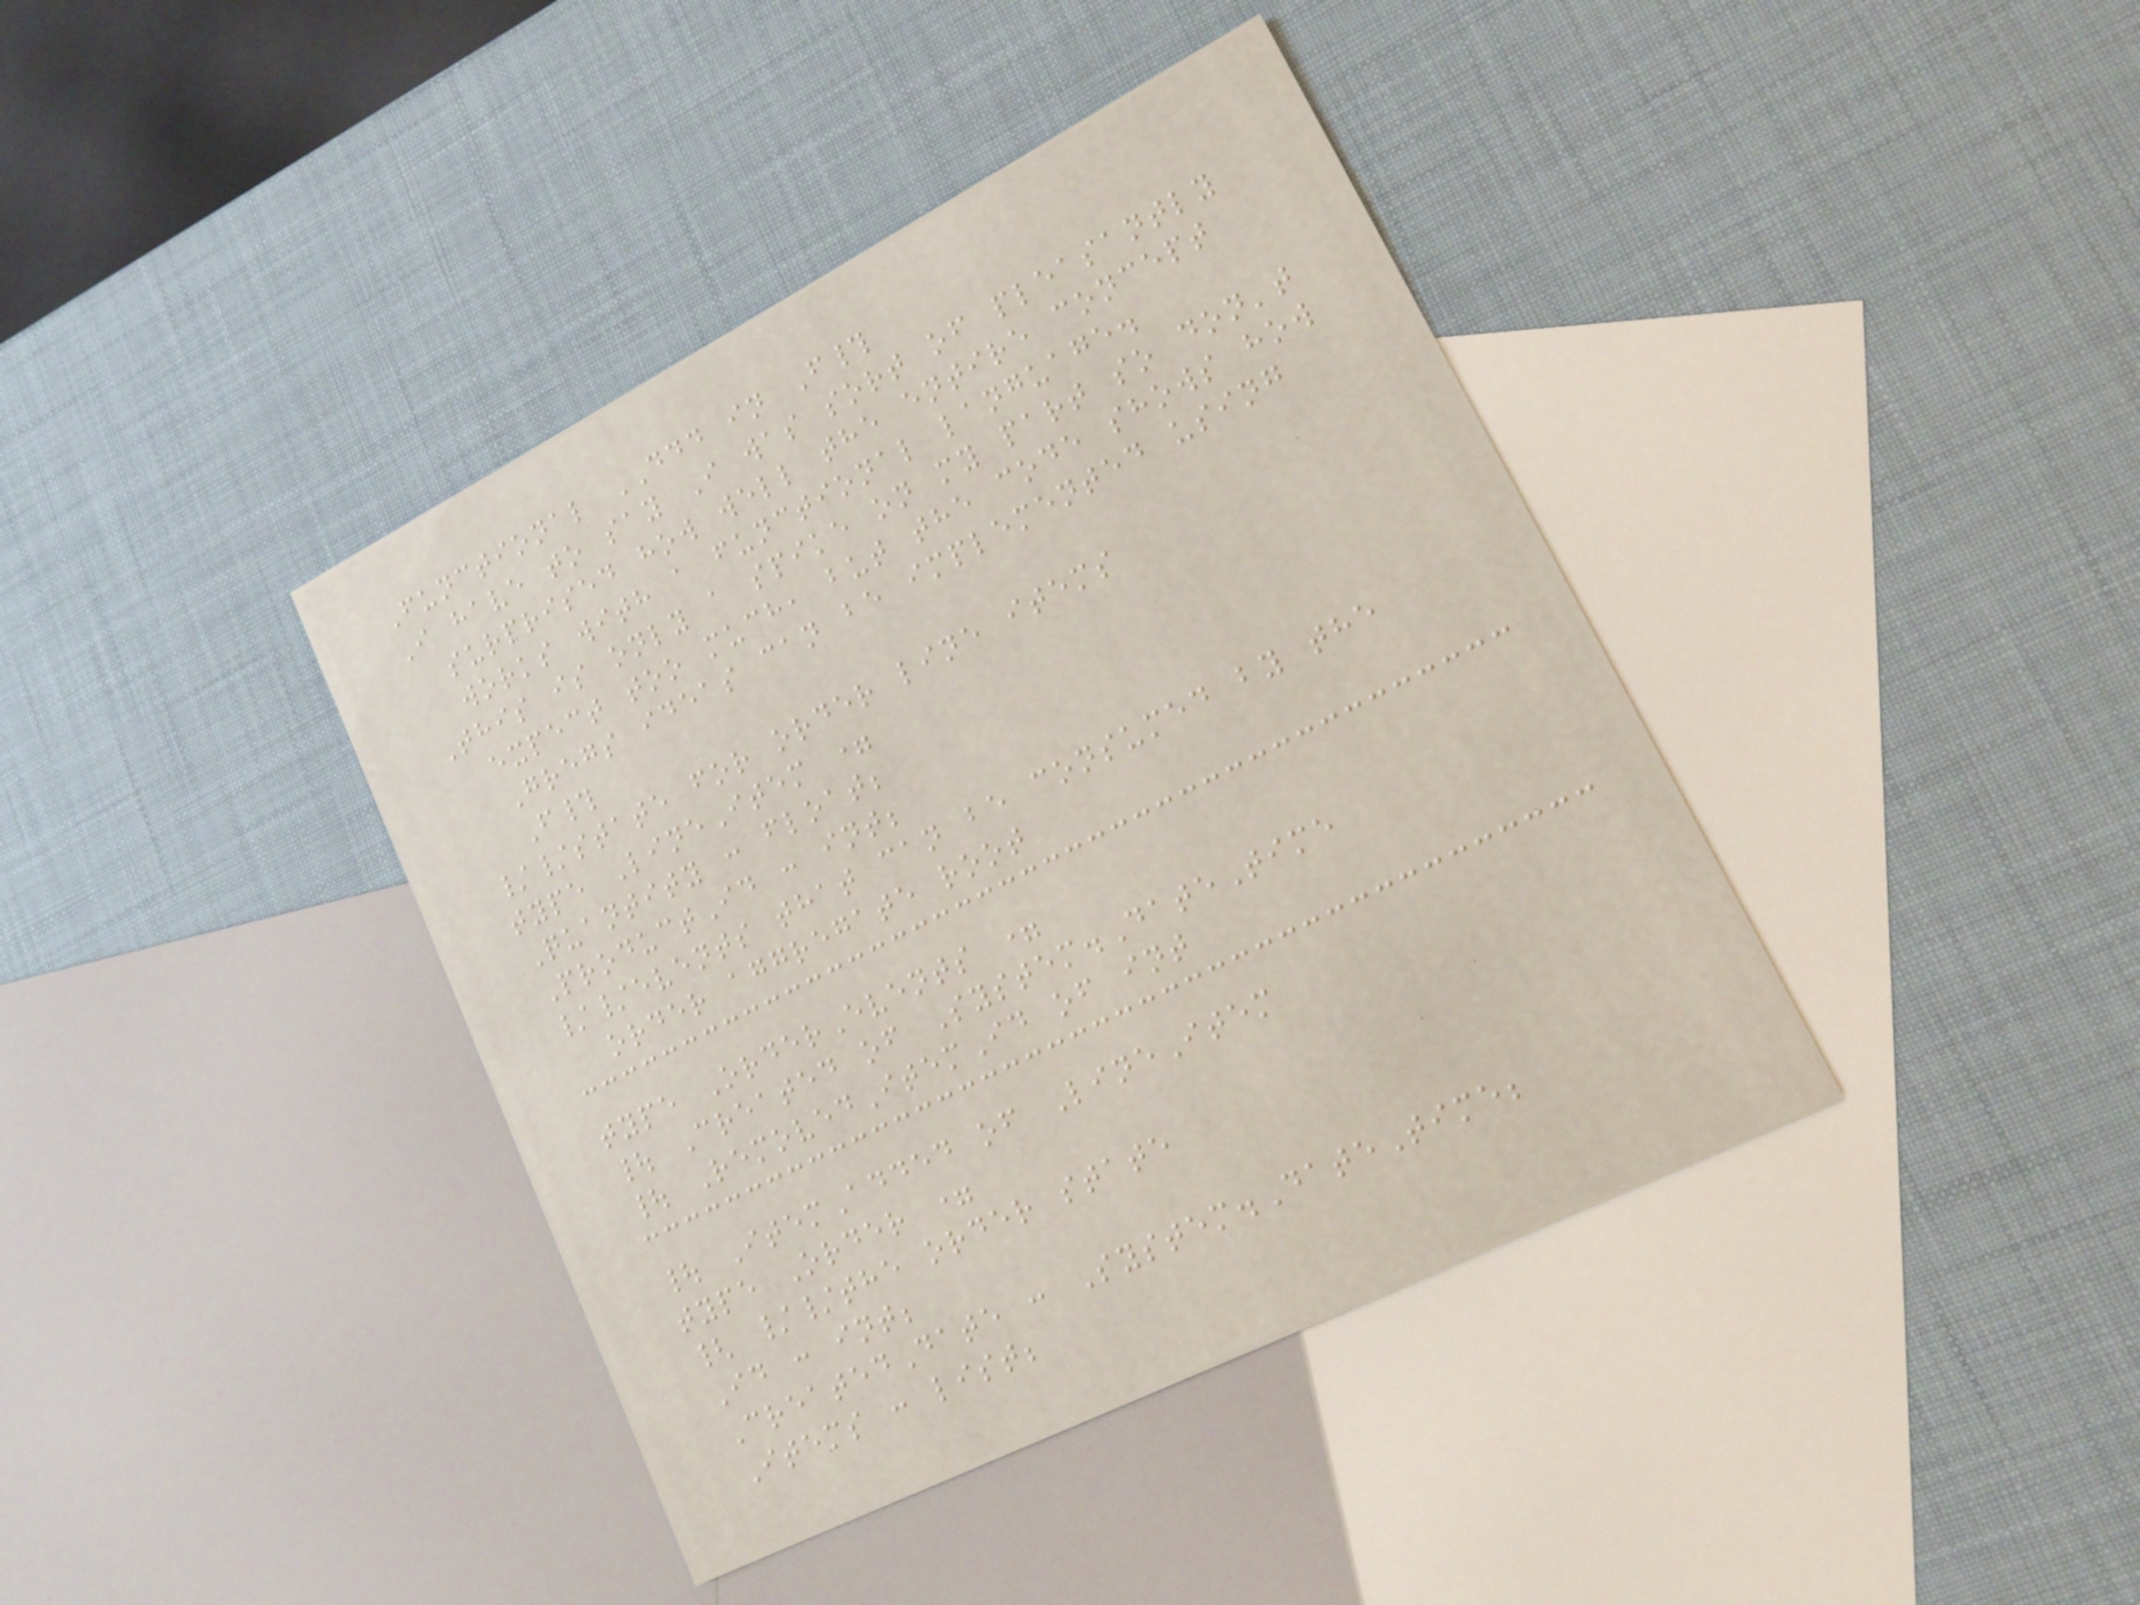Functional DDD in F#
I have to say I was sort of pleasantly
surprised how well the entire concept
works with a functional language.
This is only a spike on my part so don't
expect too much, but the code shows how
Gregs ideas can be implemented using
F#
//state for order line items
type LineItem =
Quantity : float;
ProductId : int;
//events that can be consumed by the
order aggregate root
type OrderEvents =
| Created of System.DateTime
| RemovedItemId of int
| ItemAdded of LineItem
type Order =
{ //the order state
Id : int;
CreatedDate : System.DateTime;
Items : list;
